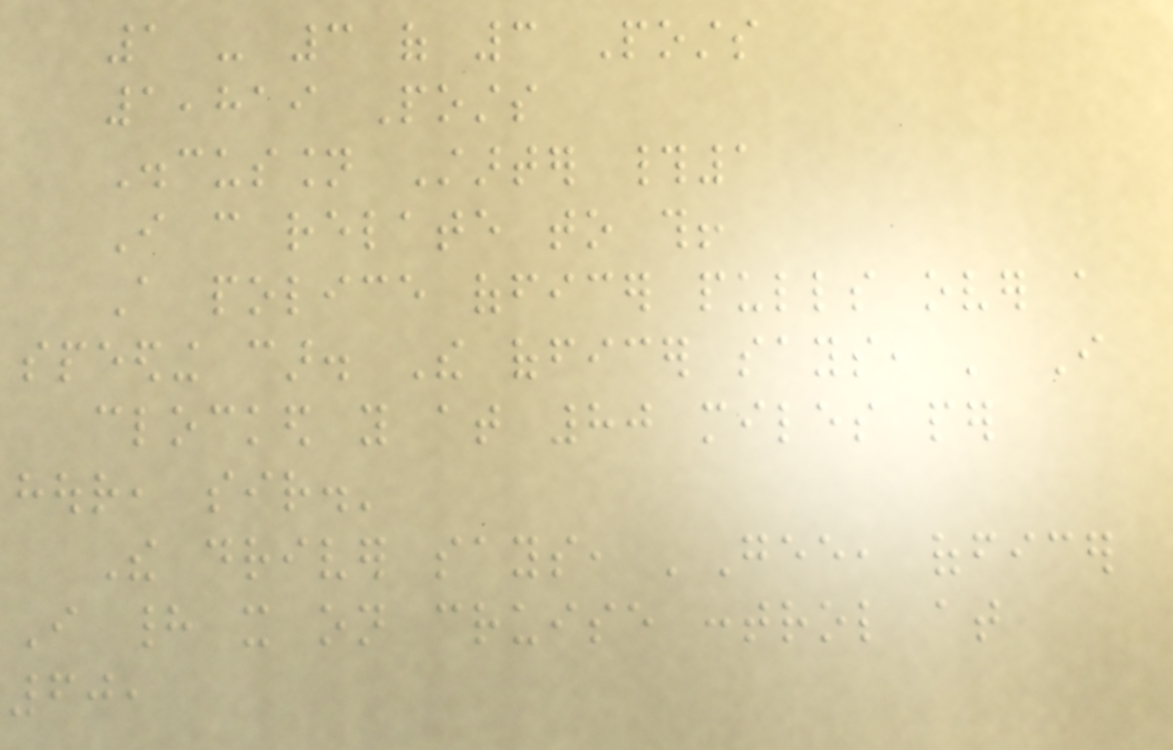1 - 3 of 3 Posts
1,819 Posts
Discussion Starter #1
I can relate to this!
A police officer pulls over a
speeding car. The officer says, ' I
clocked you at 80 miles per
hour, sir.'
The driver says, 'Gee, officer
I had it on cruise control at
60,
